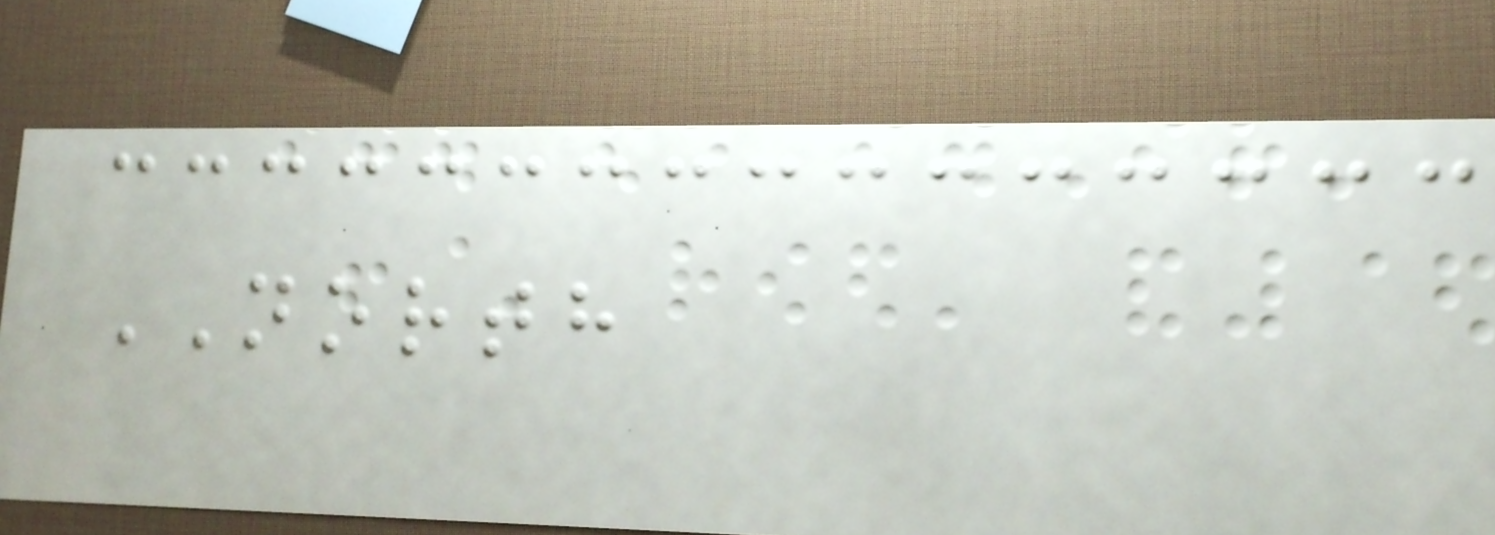NORTH
